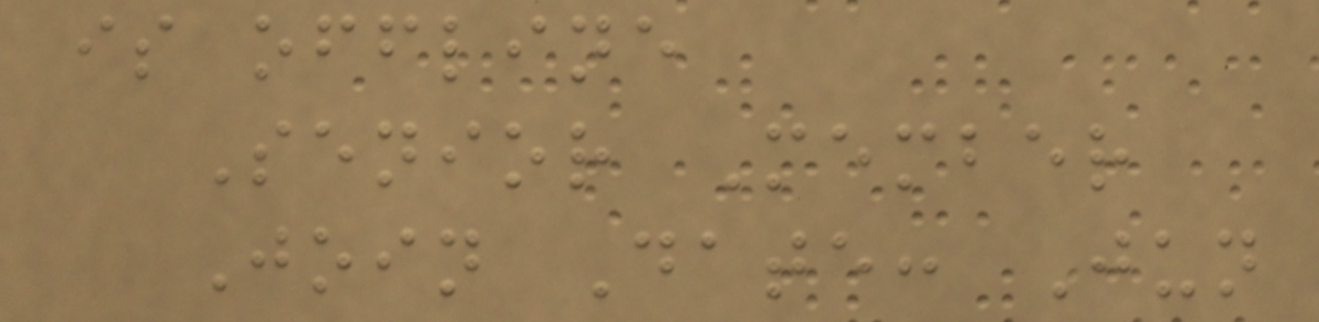is offline
Senior Member
Join Date: Jun
